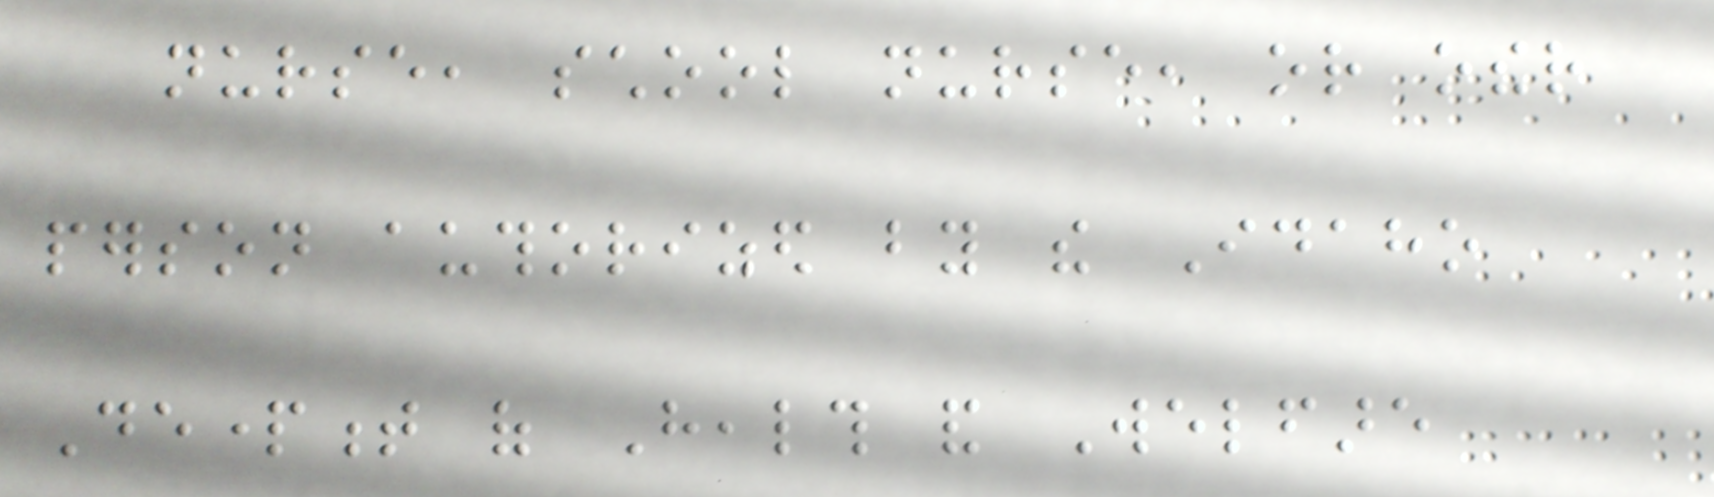nurse, school nurse, or other
person authorized by the Idaho
Department of Health and Welfare
